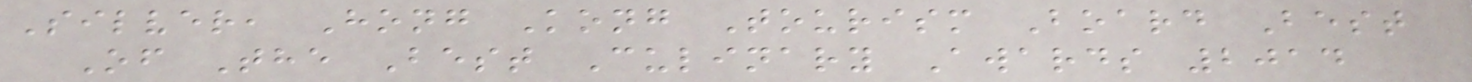Silver, Hong Kong Tourism Board Best
Of The Best Culinary Awards 2014
